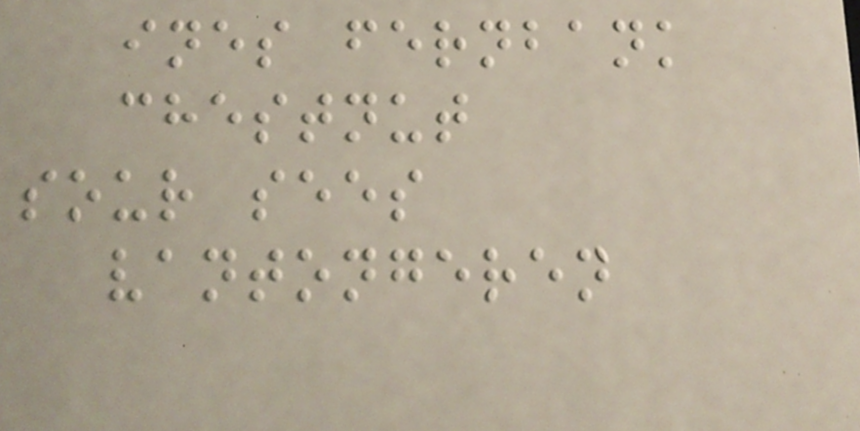ines fernbank
chestnut
sour sees
vantongeren
